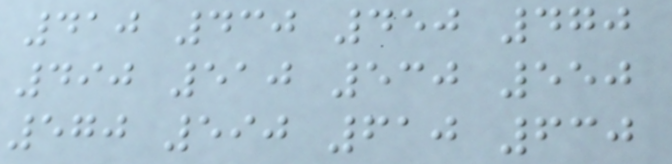410 430 450 470
490 510 530 550
570 590 610 630
